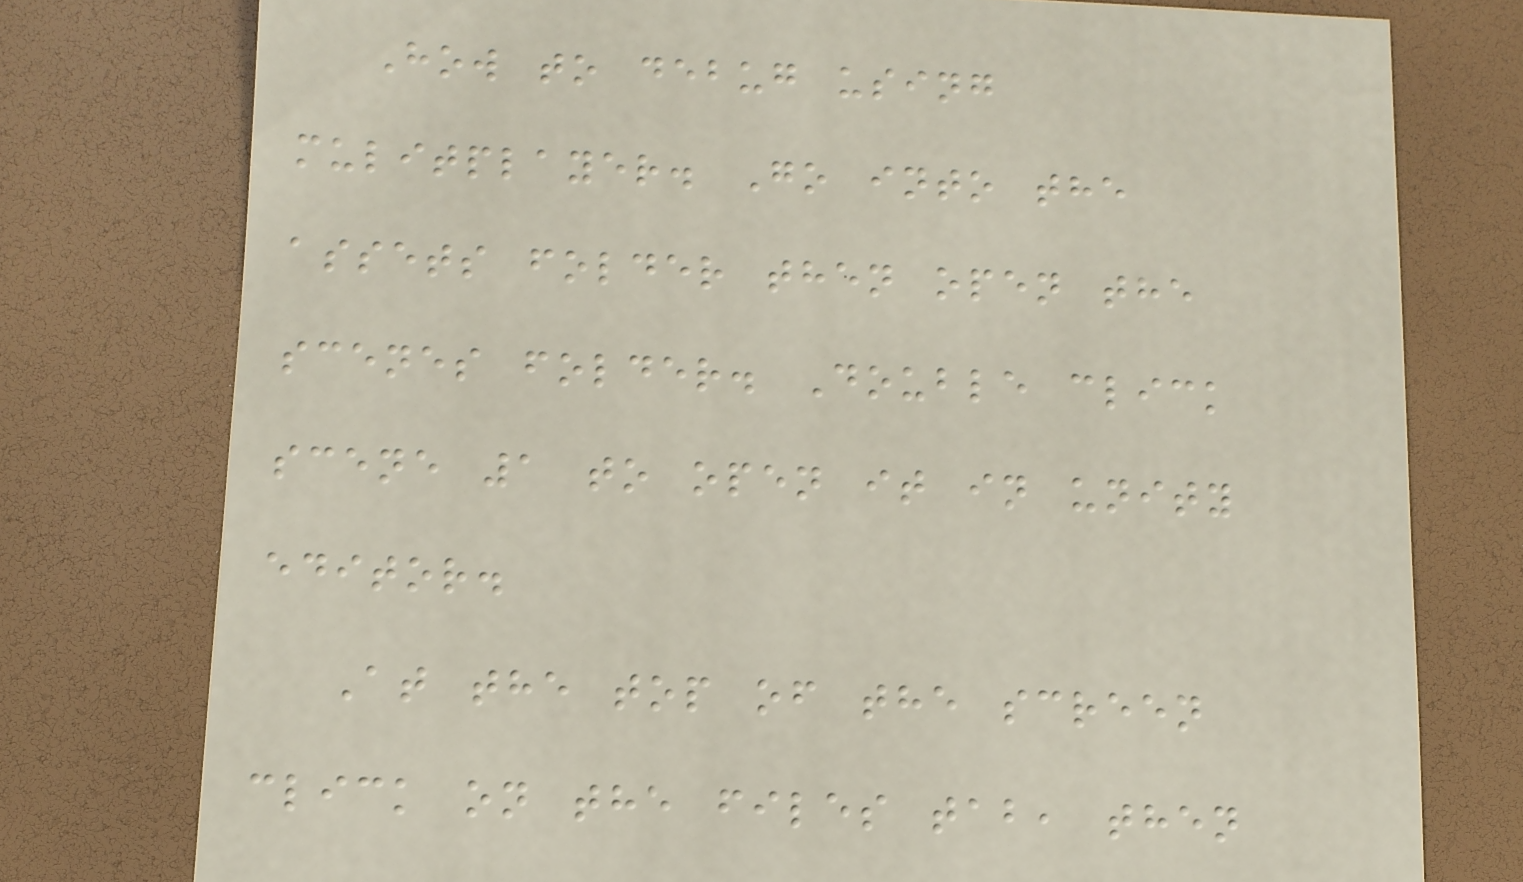How to debug using
mulitplayer. Go into the
assets folder then open the
scenes folder. Double click
scene 1 to open it in unity
editor.
At the top of the screen
click on the files tab, then
